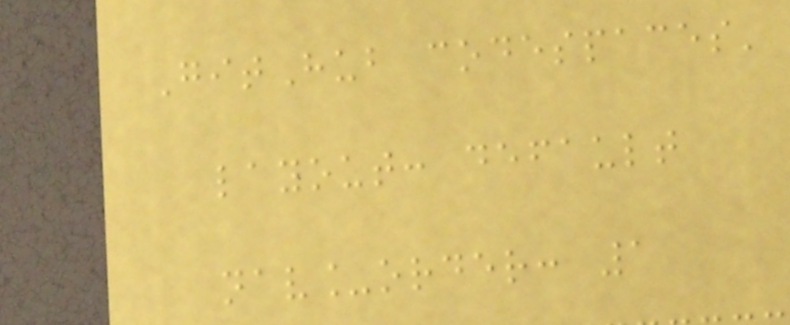GitHub codespaces'
layout: default
nav_order: 1
